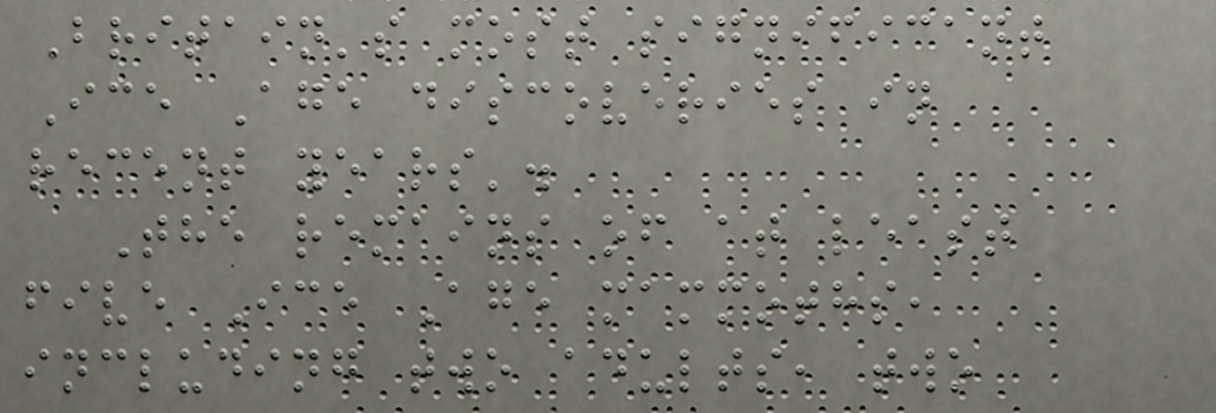Britain's most significant
Ice Age discoveries in
recent years'.
The remains of at least
five Ice Age mammoths,
including two adults, two
